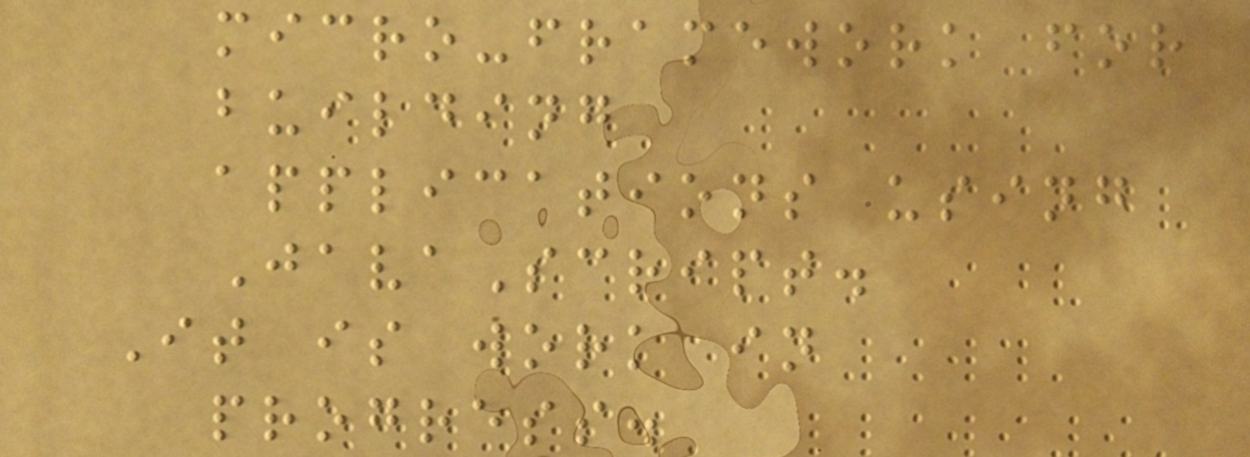micro-framework for
building
applications using
JavaScript.
It is work in
progress.
